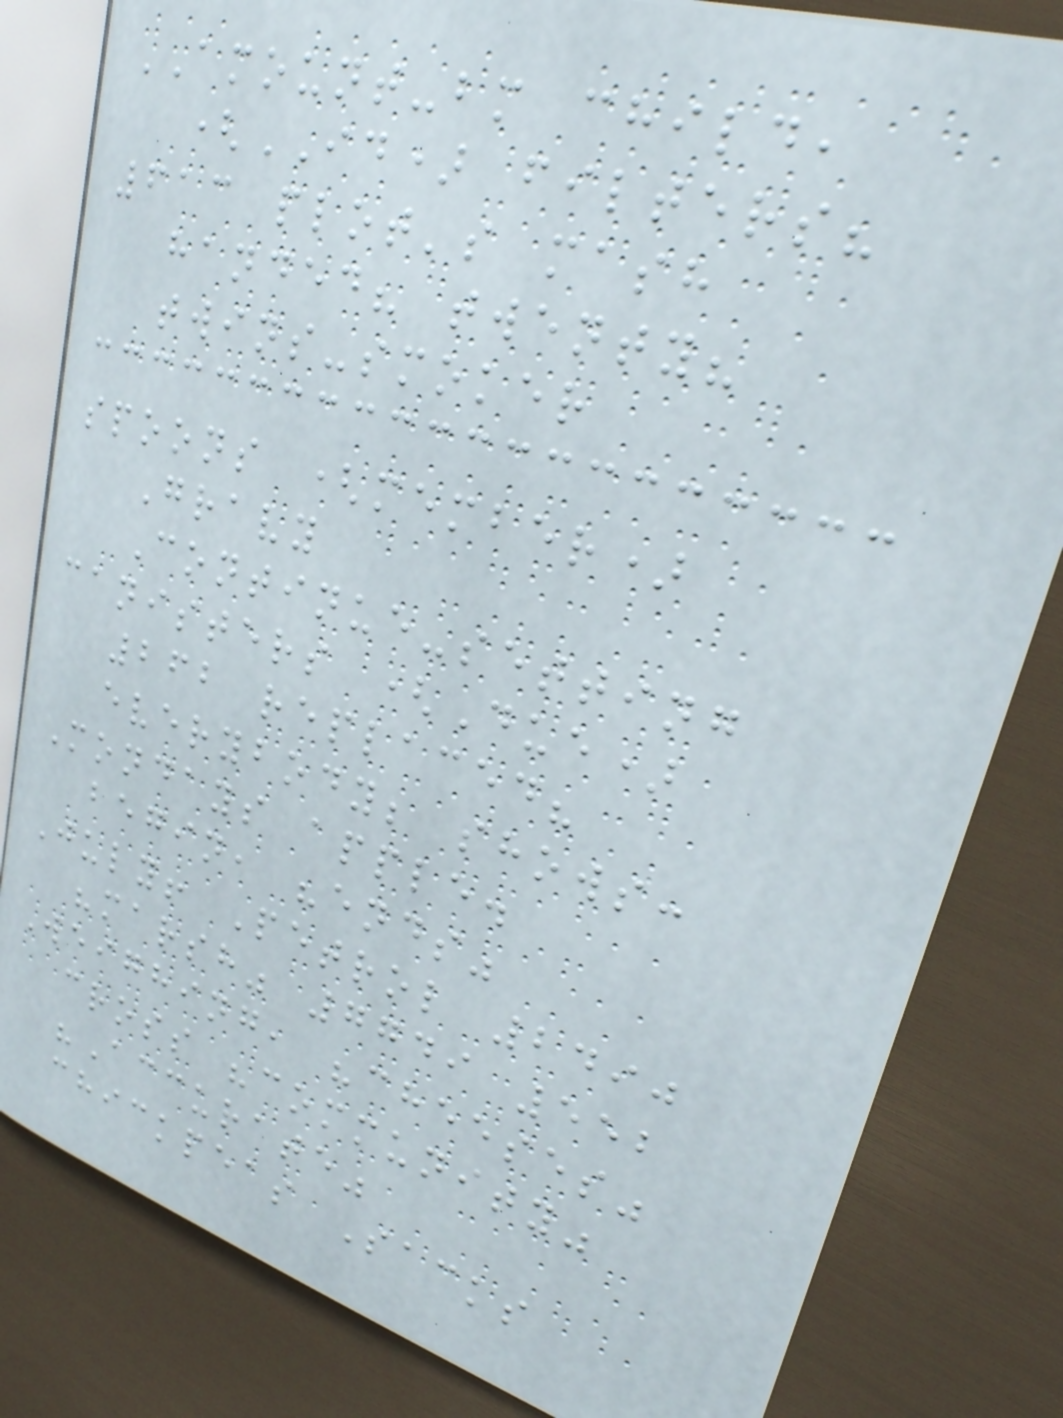AMOUNT-bm child,
(ID) filters?
613 plot's mash
handed? twenty?
twins-smoker
spoons (member)
Gravy
Continue-setting
canisters (Due)
262 replaced?
everybody; shows:
Mondays apple.
begin, "ends"
July! Petrol 2490
"marsh" 7749 552
Weighing, "cheeses"
cross "community"
"Accurate"
chickpeas Sacks
